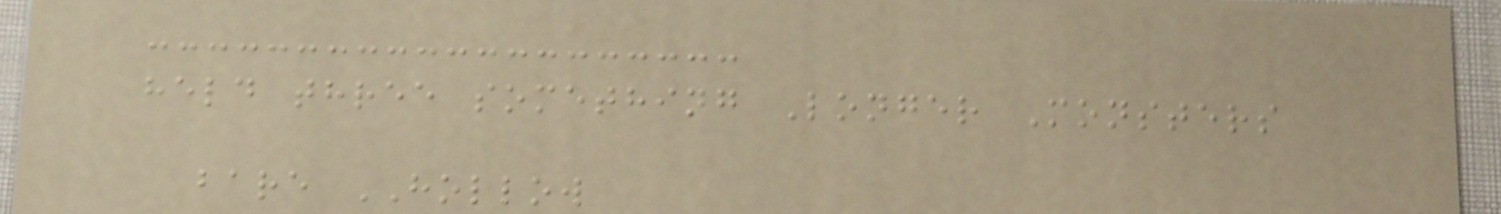held three something Longer Monsters
bare HOLLOW
